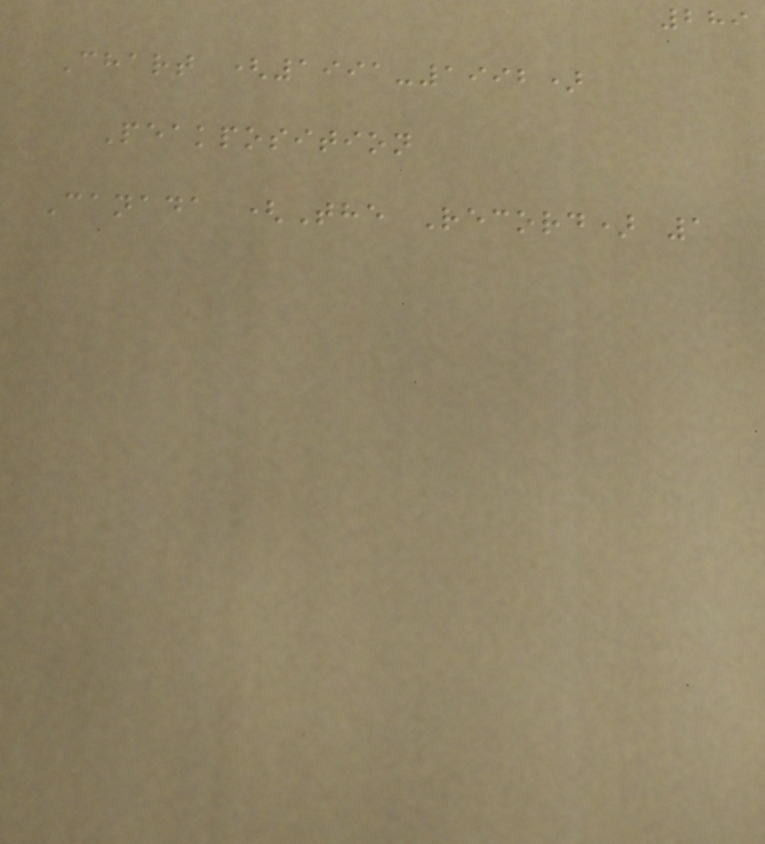289
Chart (1991-1992)
Peakposition
Canada (The Record) 1
